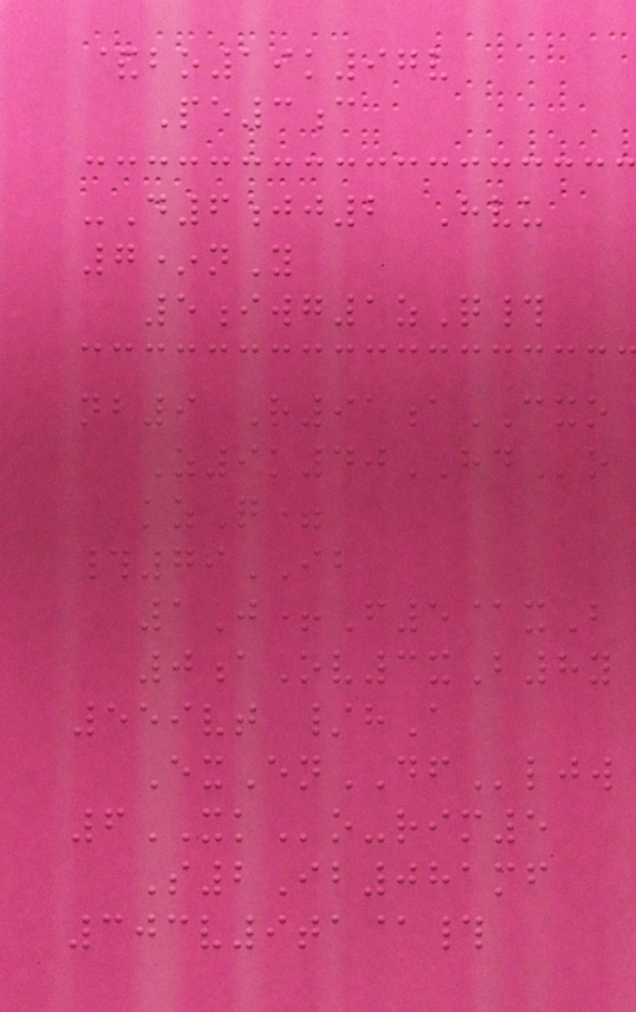&bo19k97v
Pe3c
-D6jj2 Hvu
7*nY
5iwg1zQ#
nb9 R91aCXO
Z9k40HDo
kzQ=
#79IB
1J+F5@xB
0aOv3xB8y
559vt /hA
ExEnDFljw
6XKo-rim5
S2Ib081mf
303v9ta@#
